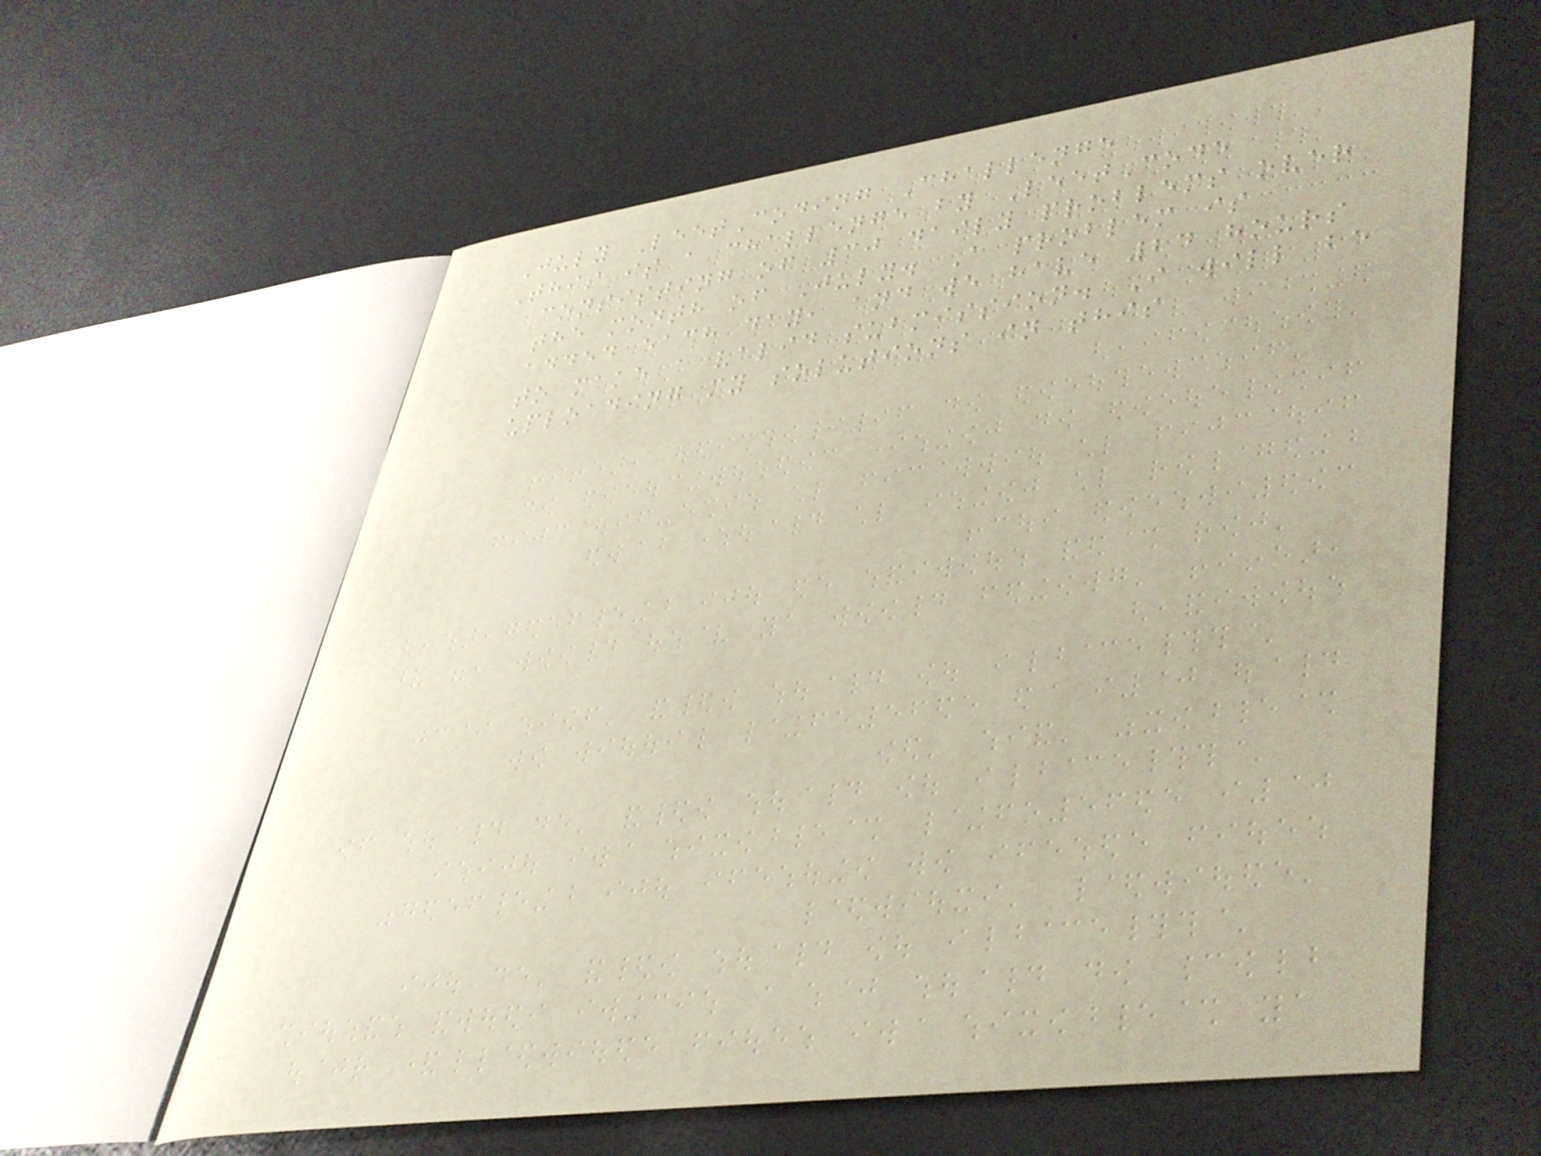July LeetCoding Challenge
This is a challenge by LeetCode
consisting of 30 daily problems over
the month of July. A problem is
added each day, and we have 24 hours
to make a valid submission. I will be
uploading my solutions in this
